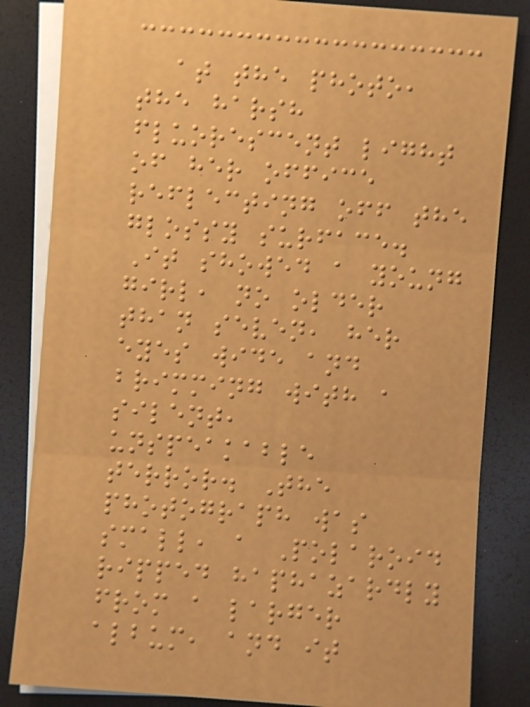at the photo,
the harsh
fluorescent light
of her office
reflecting off the
glossy surface.
It showed a young
girl, no older
than seven, her
eyes wide and
brimming with a
silent,
unspeakable
terror. The
photograph was
small, a Polaroid
ripped haphazardly
from a larger
album, and it
